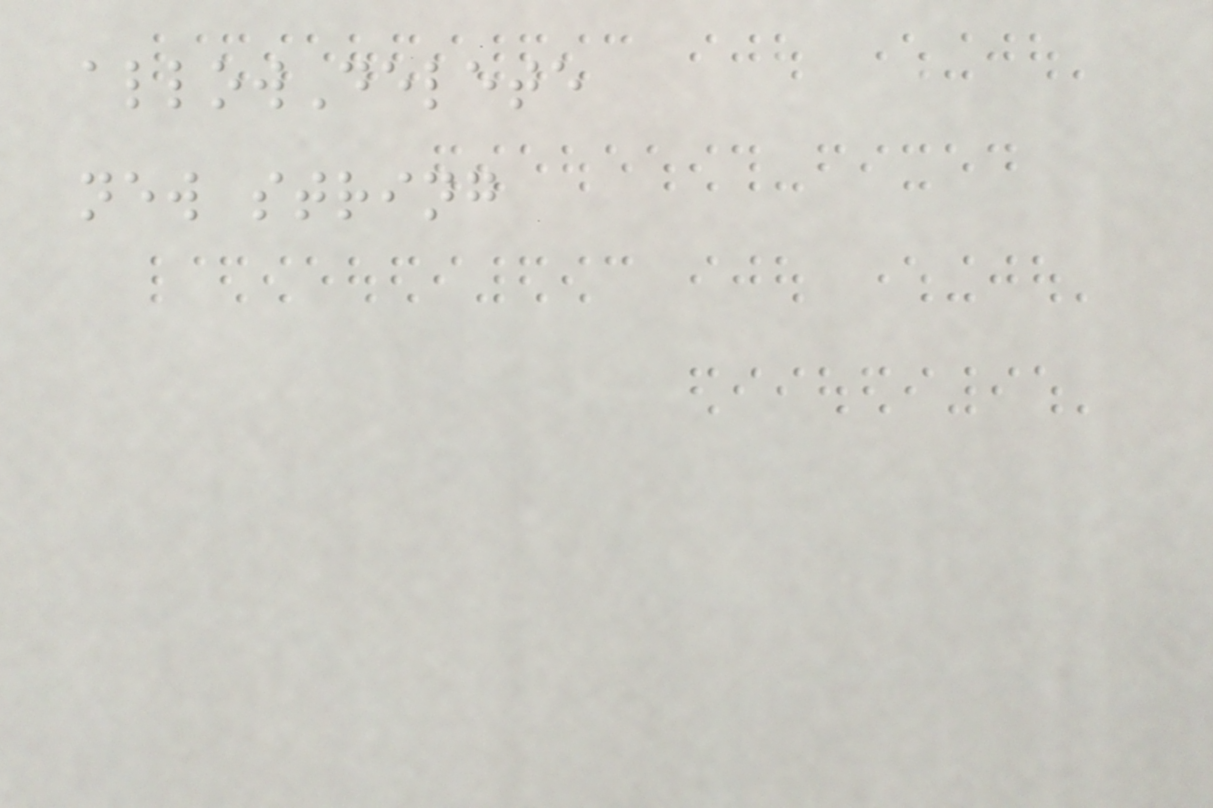allowDelete
new string
